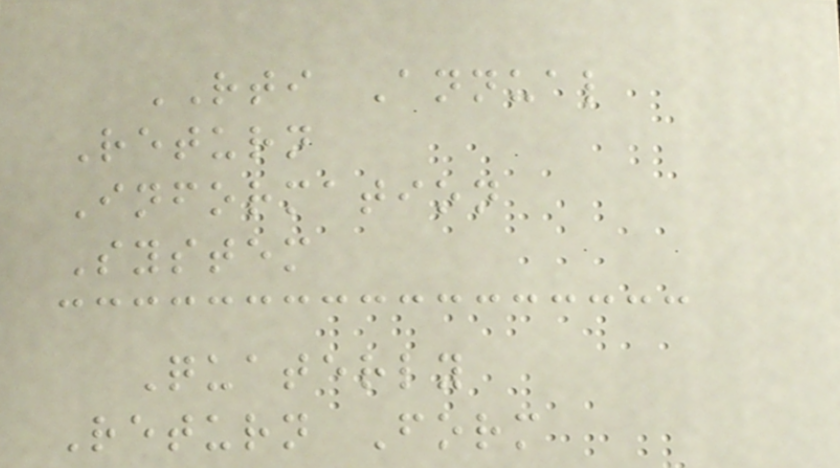RTI Annual
Return
Information
System
Quaterly
Return Form
